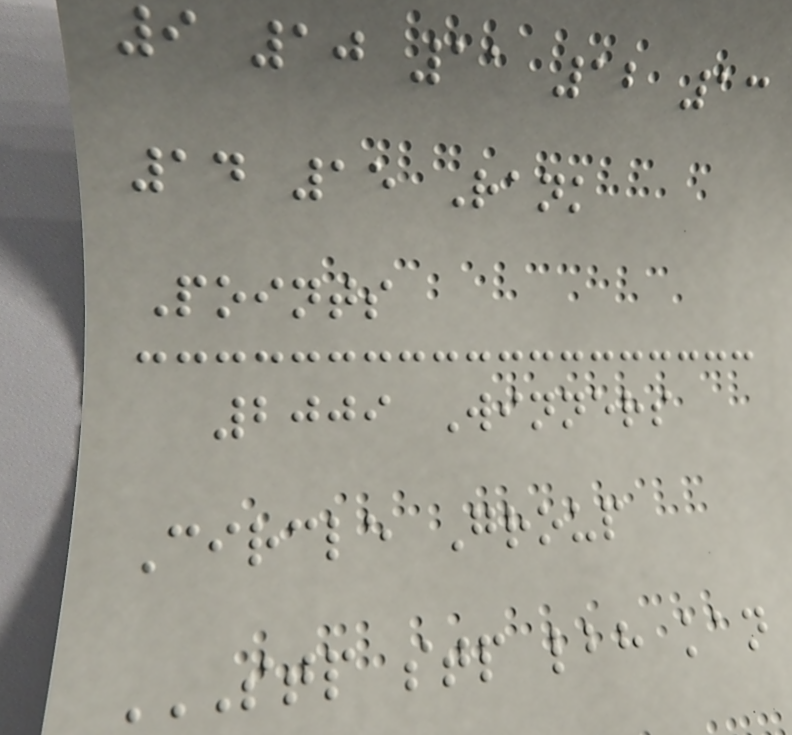9 10 11 12 13
14 15 Rank
Points
2009 Winners
Circle Group
STP STP LBH KAN
